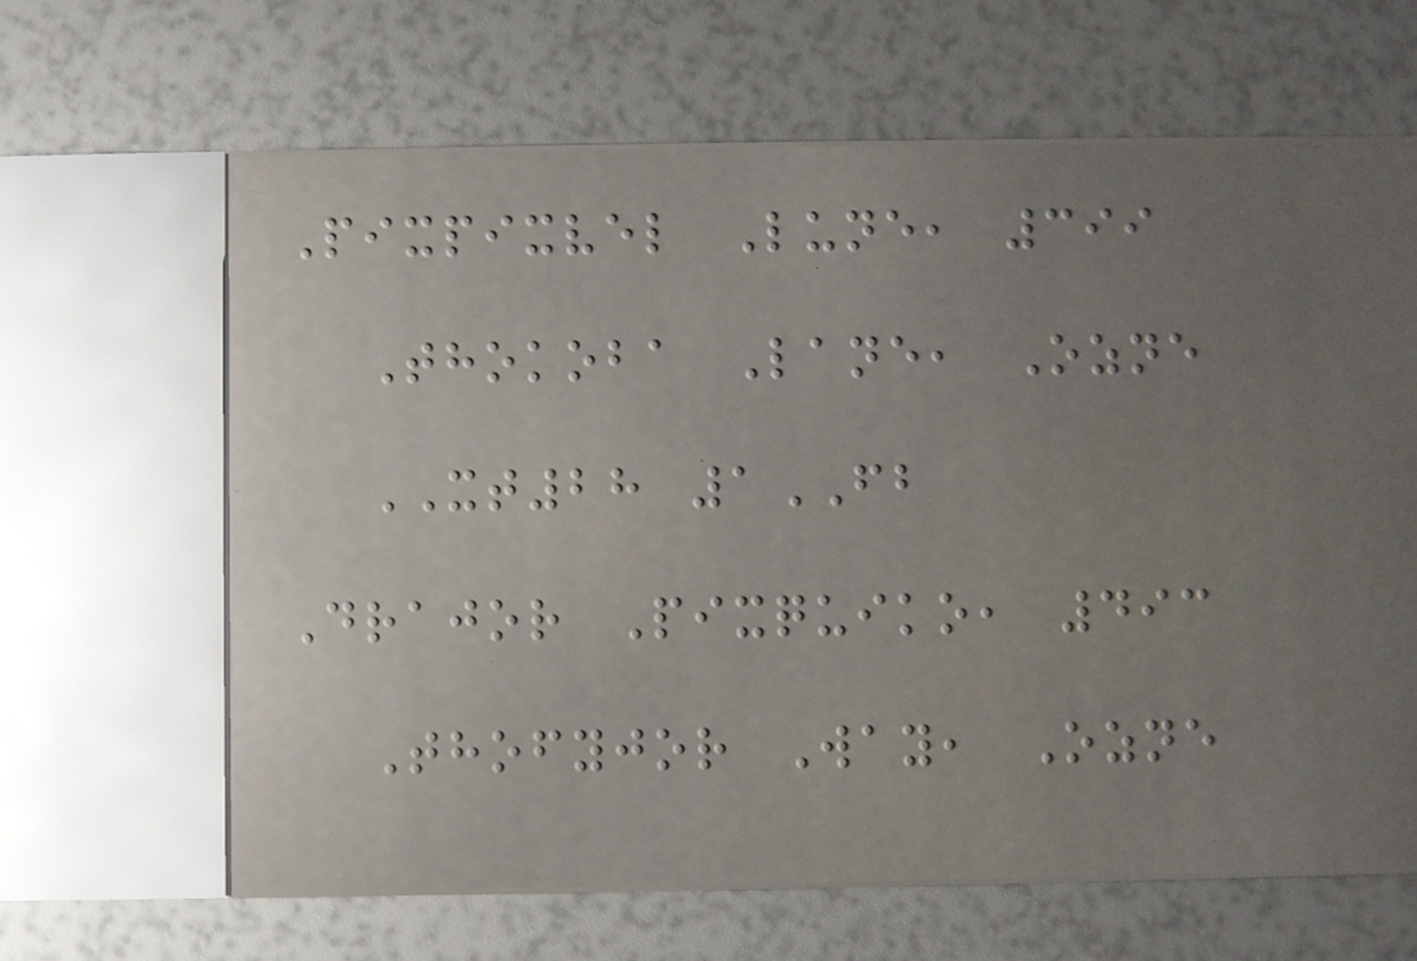Pixpixvel Lune, 399
Thokoba Lane, Ozne
XT28 1FB
Drajor Pixquiko, 493
Thofyjor Way, Ozne
